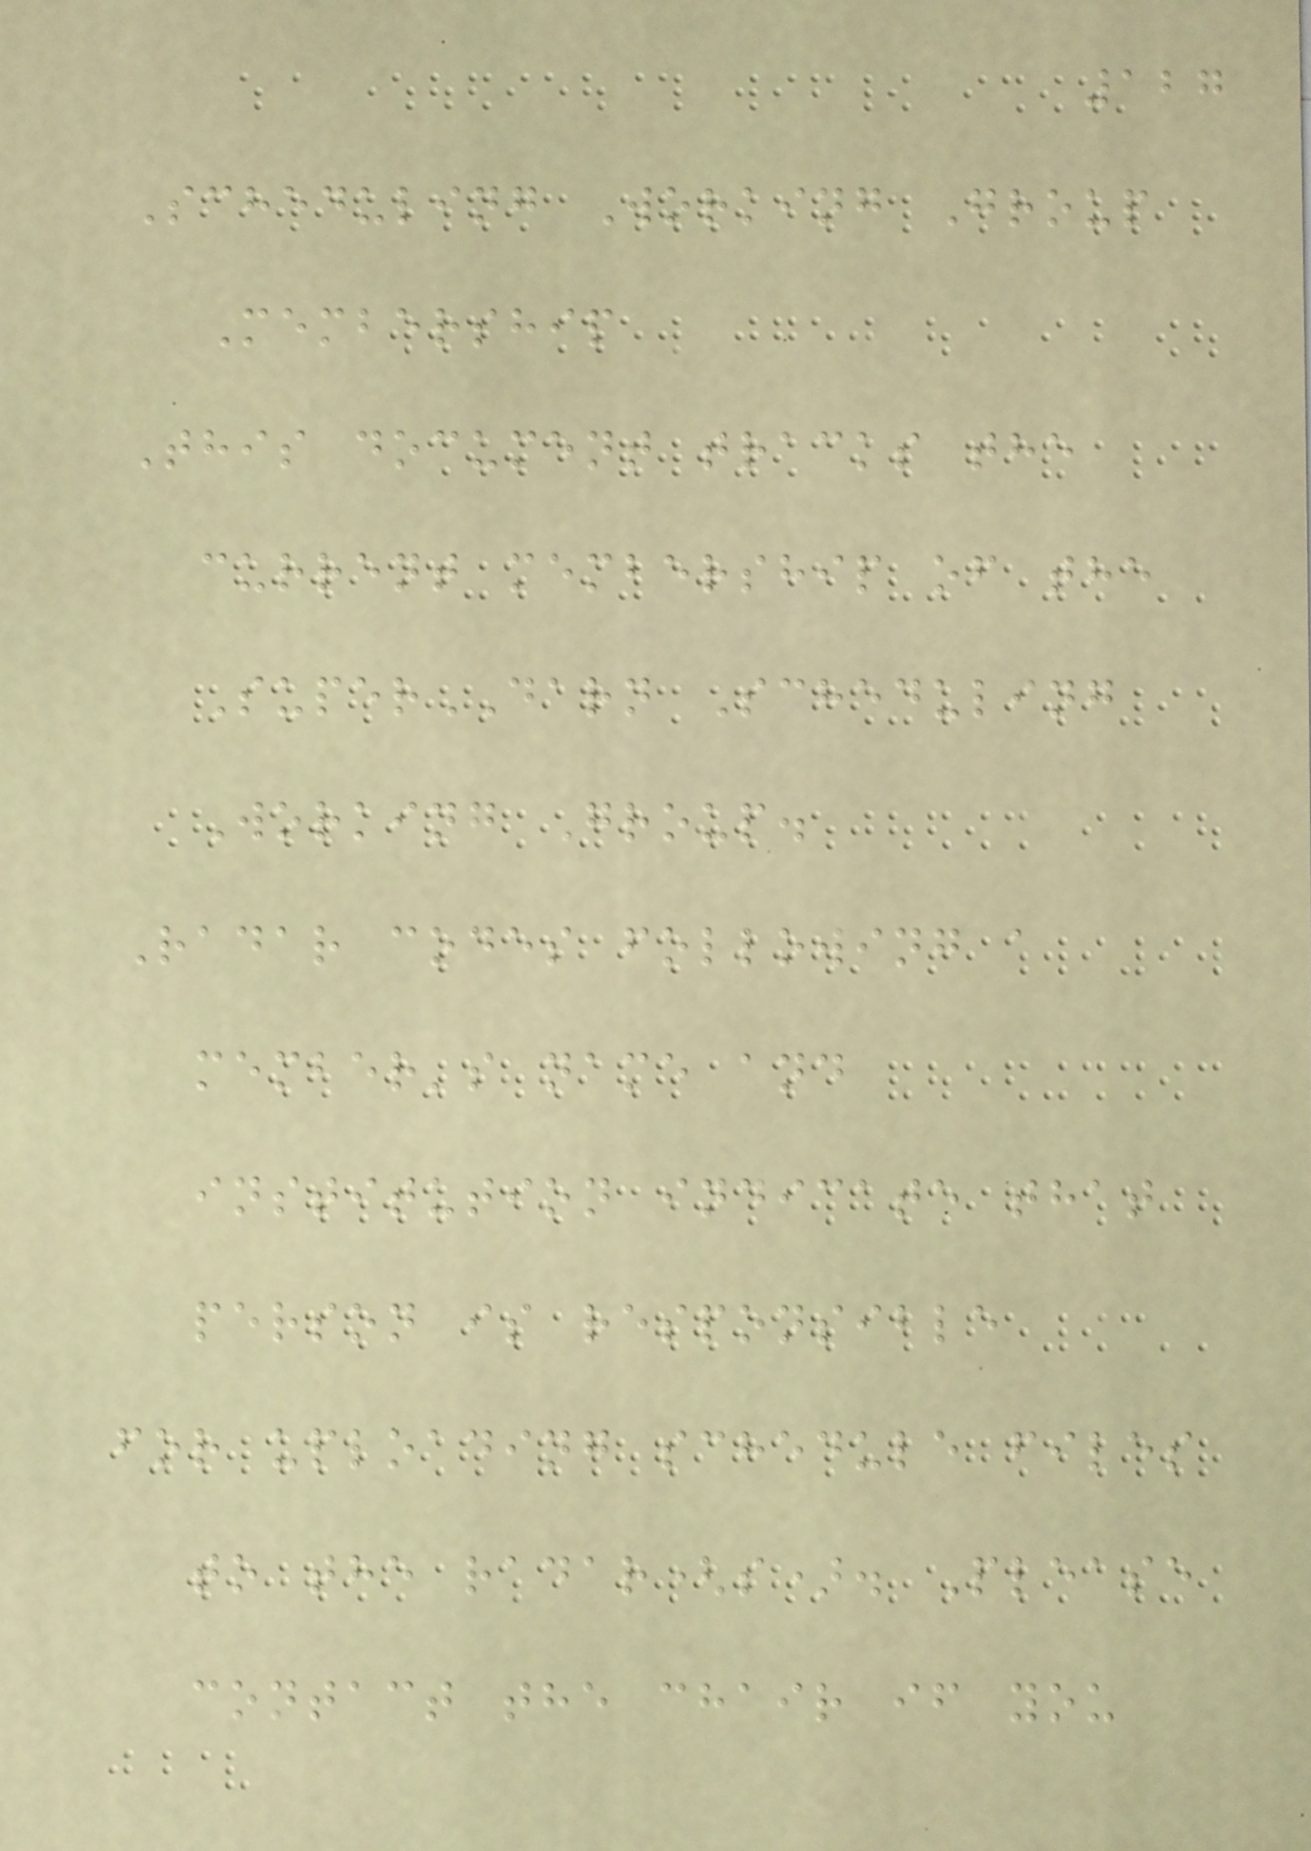127
Scheduling Working Group
Membership
This document tracks the
current membership of the
SuperDARN Scheduling
Working Group.
Radar codes following a
member's name and
institution indicate that
person is responsible
for uploading schedule files
to the radar(s). Please
contact the chair if you
